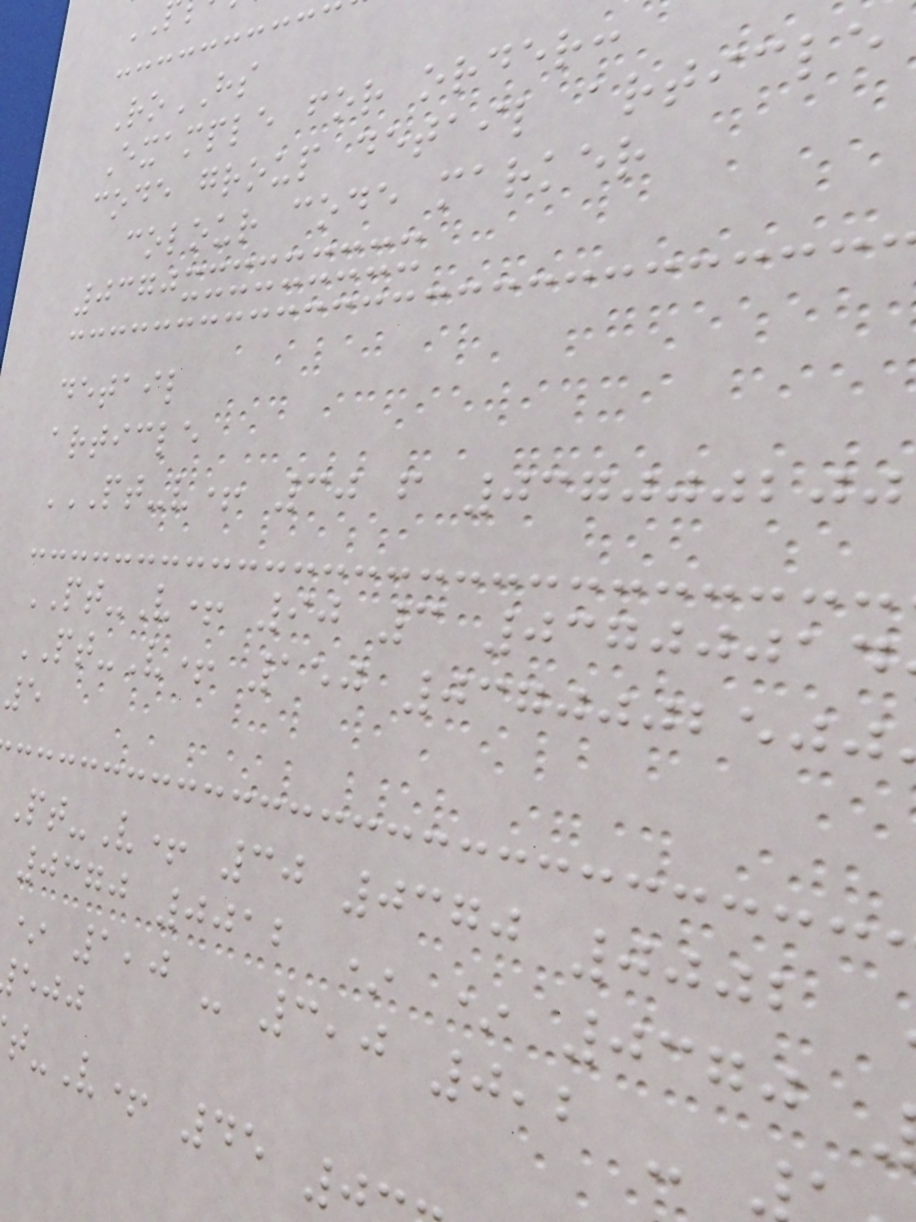RoHS
Example for order:
code group detail article
colour code marker
0370xxxxxxxxx
detail
article
PT-V+ 90 3 03700014
PT-V+ 150 0370002500
5
-V+ 30 0370 0002
0370 0012 * * 0370
* 1,0 - 3,0 0,2 -
-V+ 45
